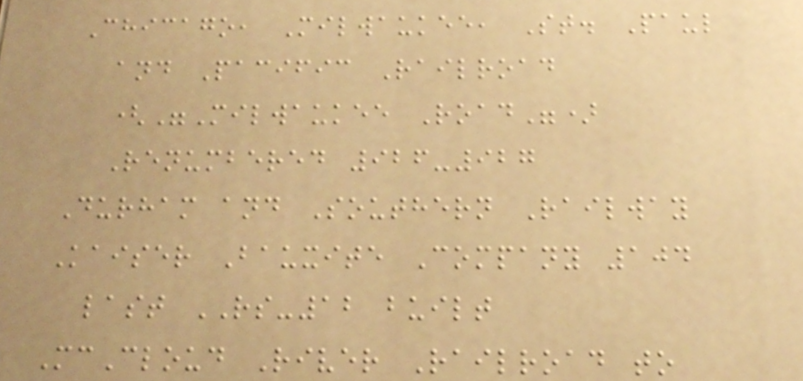Chicago, Milwaukee, St. Paul
and Pacific Railroad
("Milwaukee Road")
Renumbered 926-927
Durham and Southern Railway
Kaiser Bauxite Company 104
last RS-12 built
McCloud River Railroad to
